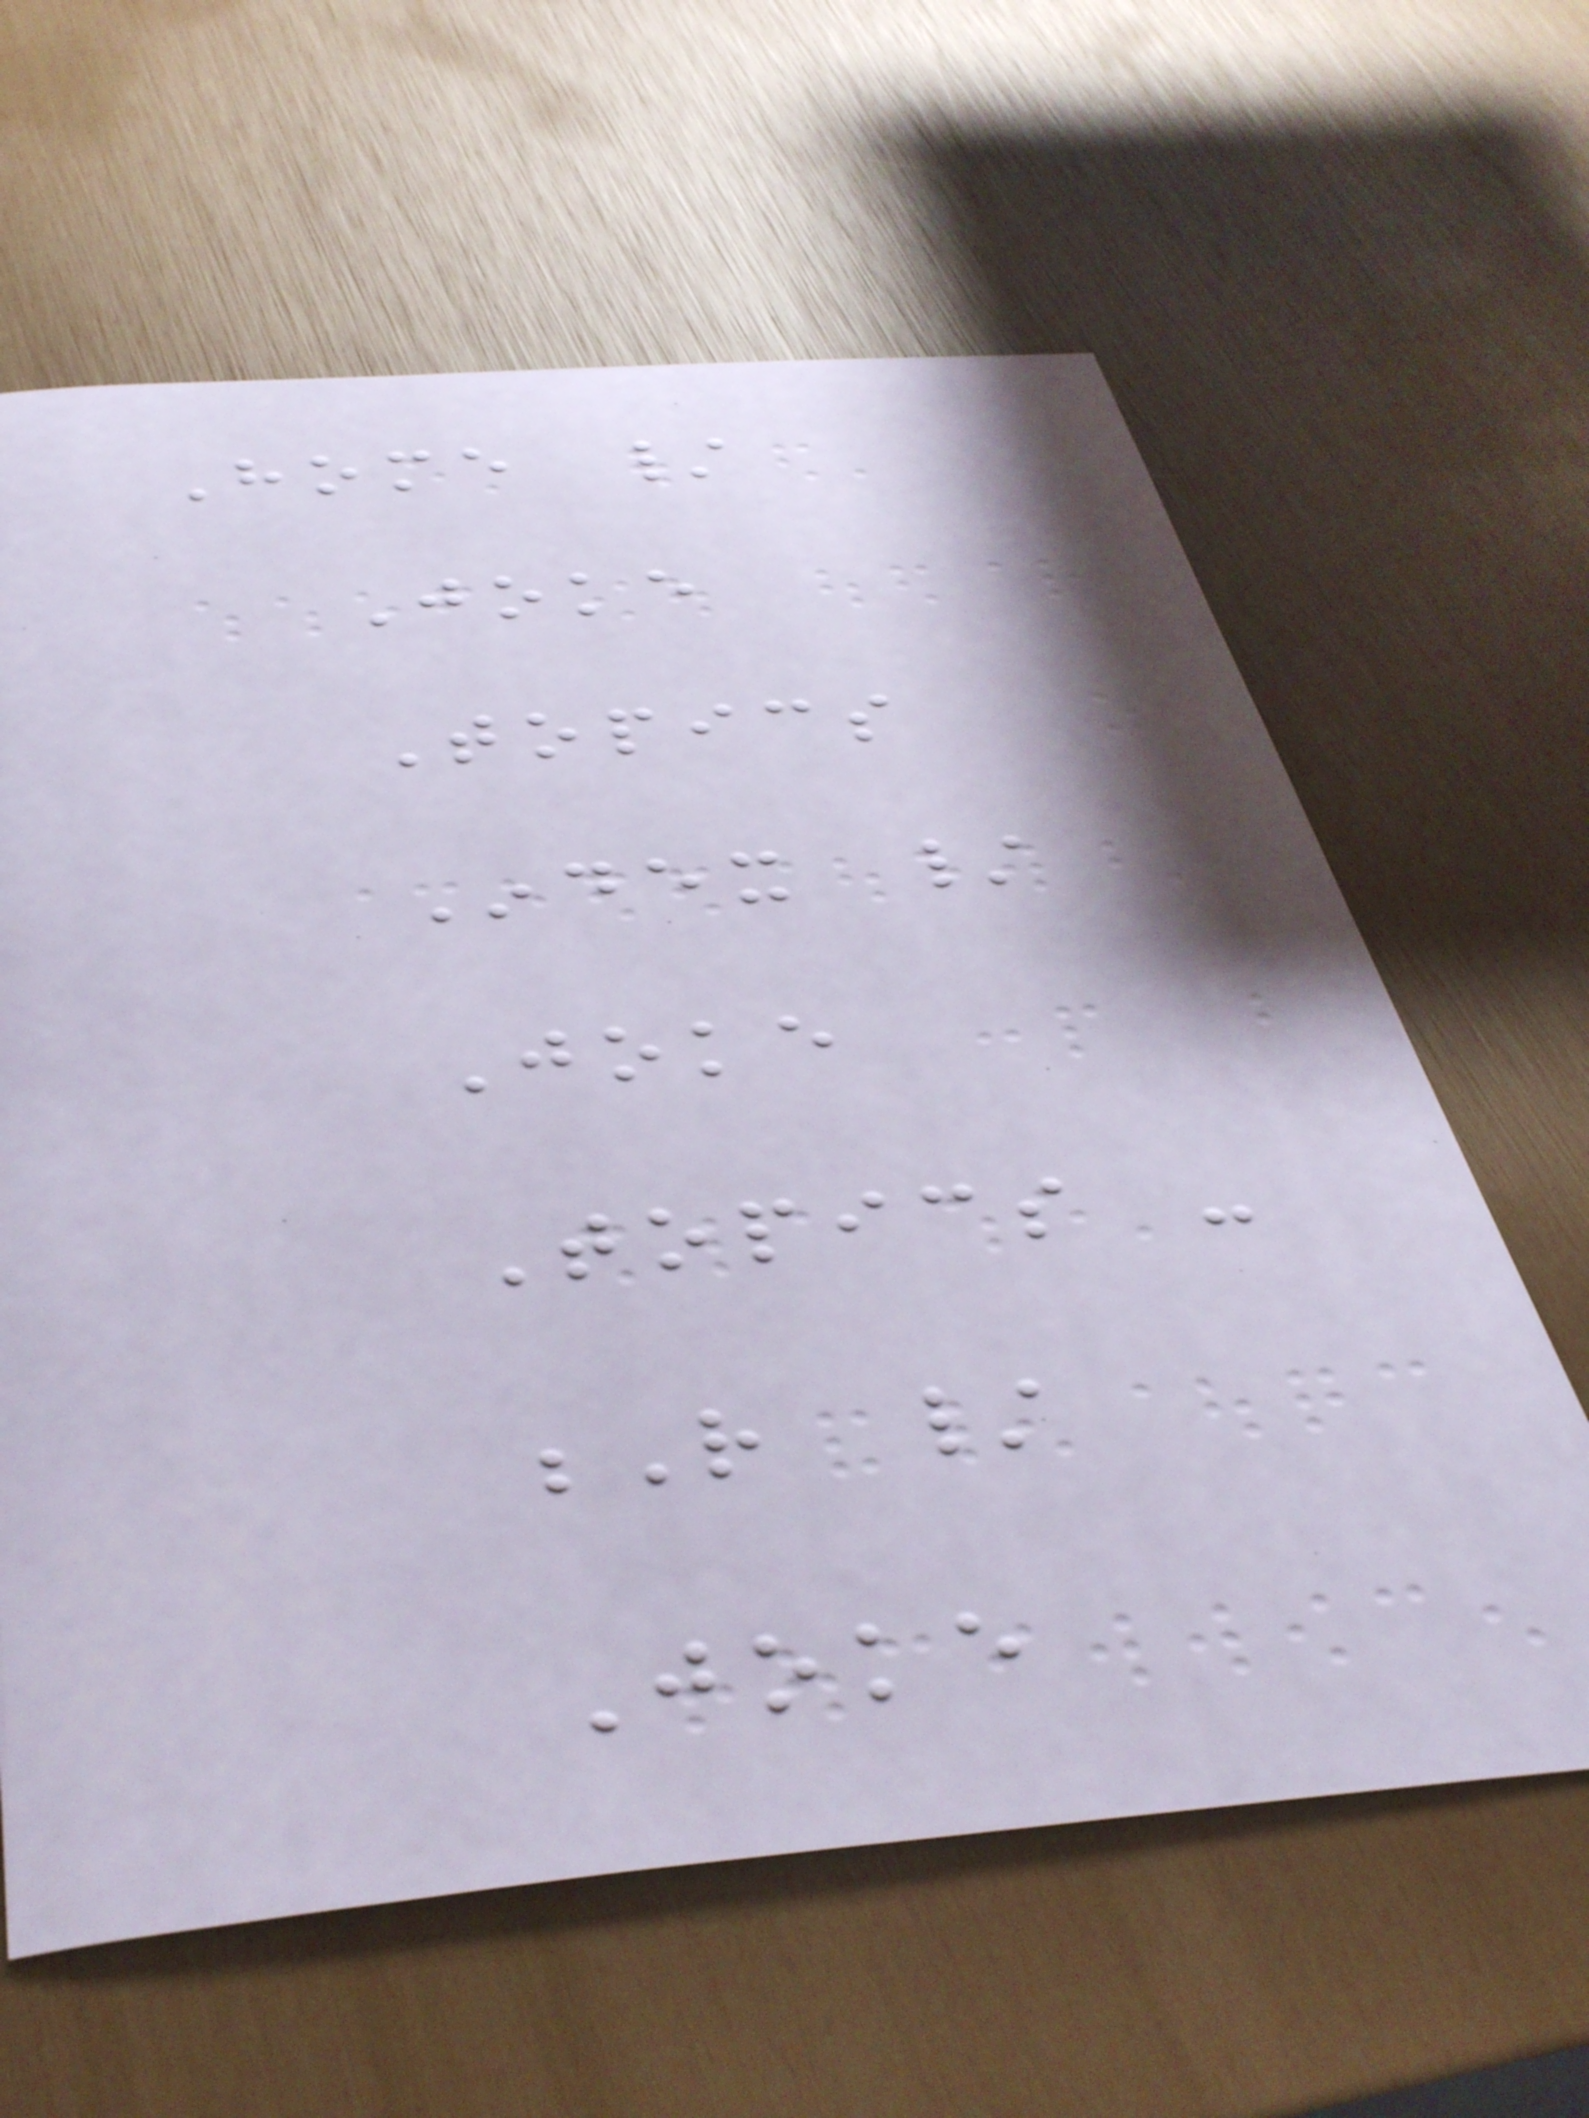Home /
Joke
Topics
Index /
Joke
Topics -
R /
Joke
